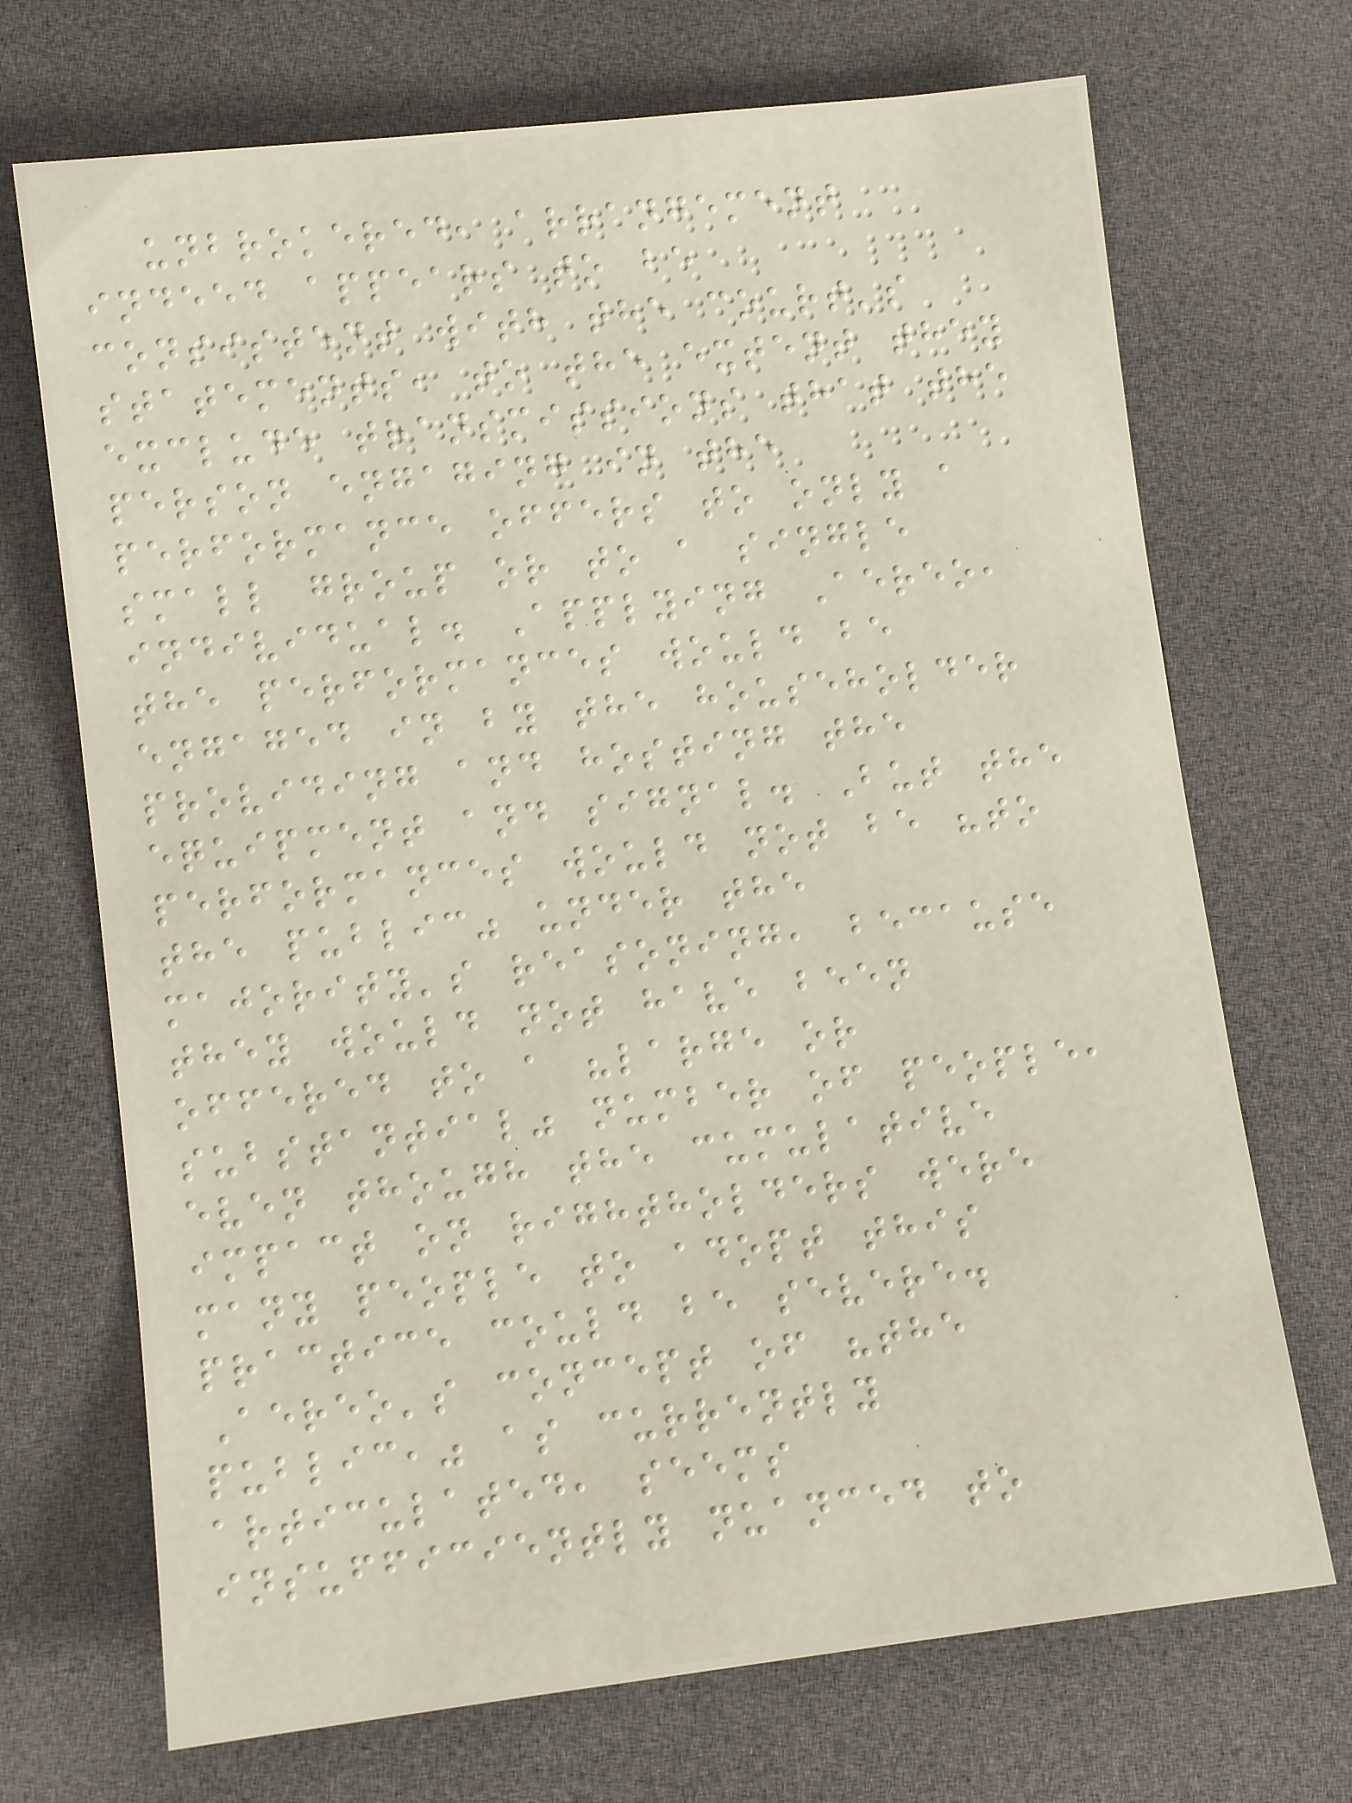unbrokered, arrangement
indeed appears to be
consistent with the court's
statements, to the extent they
exclude transmissions that the
person engaging in the
performance offers to only a
small group or to a single
individual. Applying Aereo,
the performances would be
engaged in by the householder
providing and hosting the
equipment and signal. But the
performances would not be "to
the public" under the
majority's reasoning, because
they would not have been
offered to a "large or
substantial" number of people,
even though the cumulative
impact on rightholders were
many people to adopt this
practice could be severe.
Aereo's concept of "the
public," as currently
articulated, seems
insufficiently nuanced to
